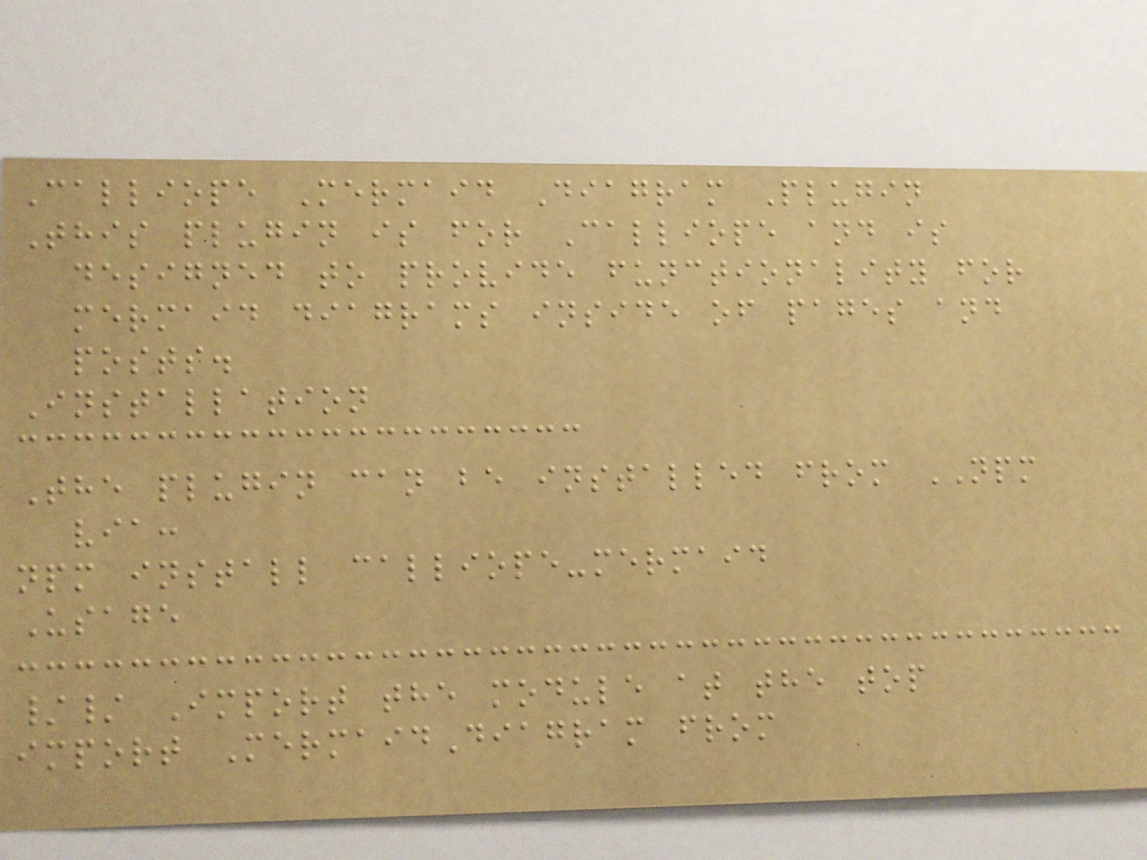Calliope Mermaid Diagram Plugin
This plugin is for Calliope and is
designed to provide functionality for
mermaid diagrams inside of pages and
posts.
Installation
The plugin can be installed from NPM
via:
npm install calliope-mermaid
Usage
// Import the module at the top
import MermaidDiagram from
